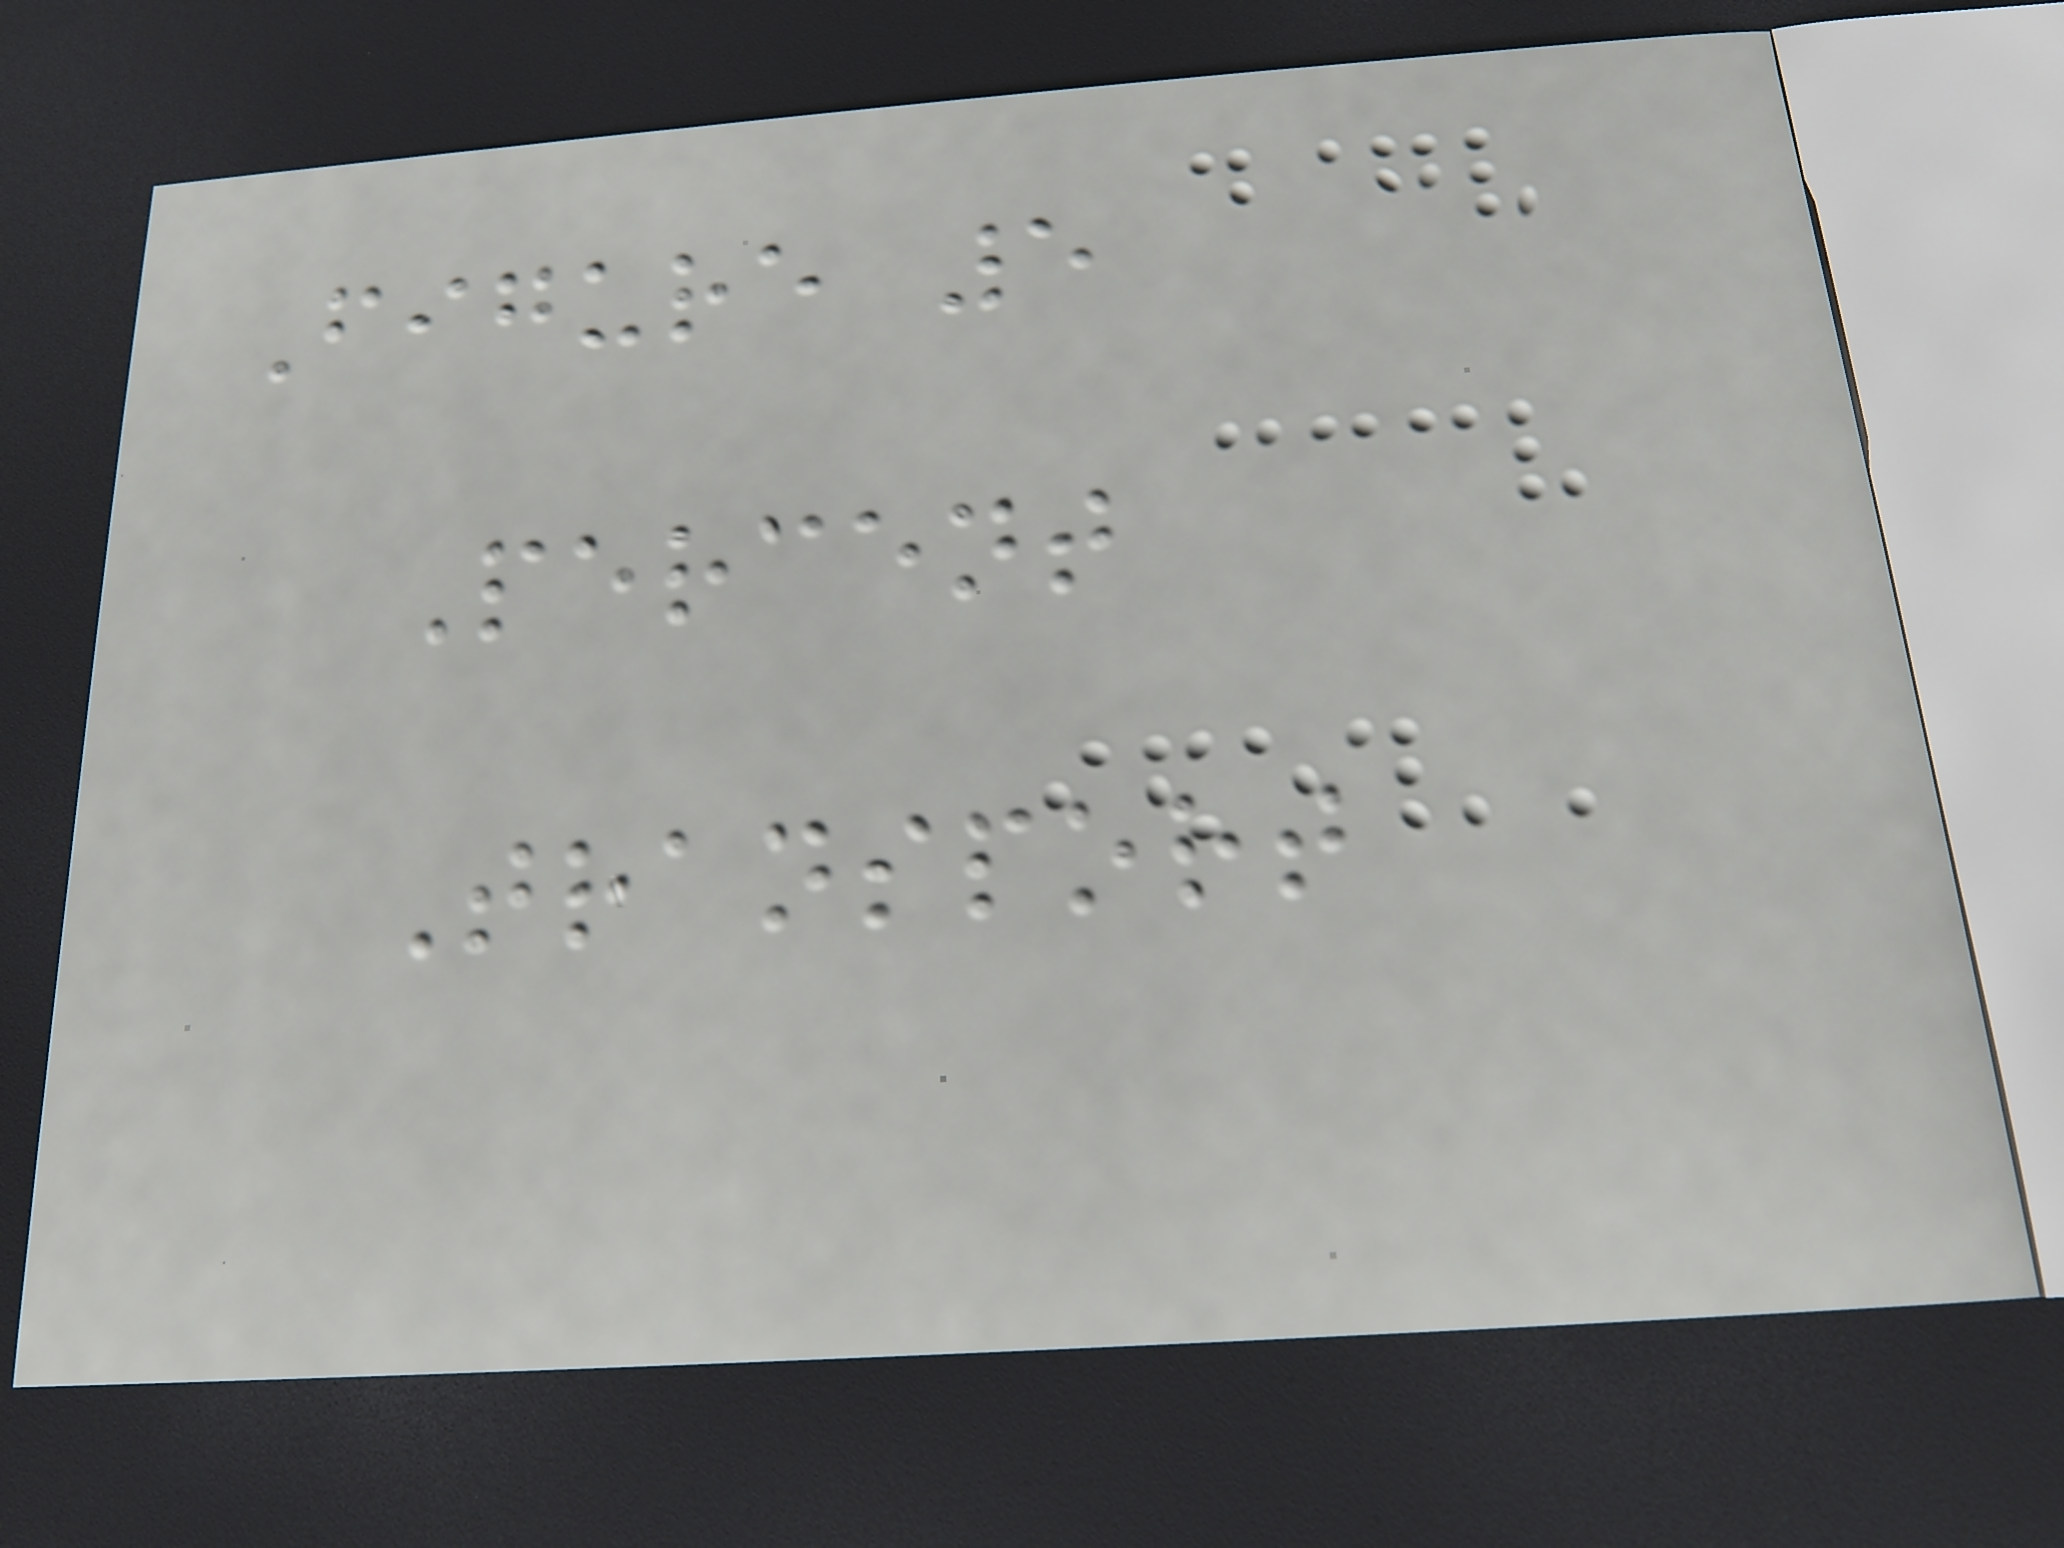Figure 5
Percent
Transport
